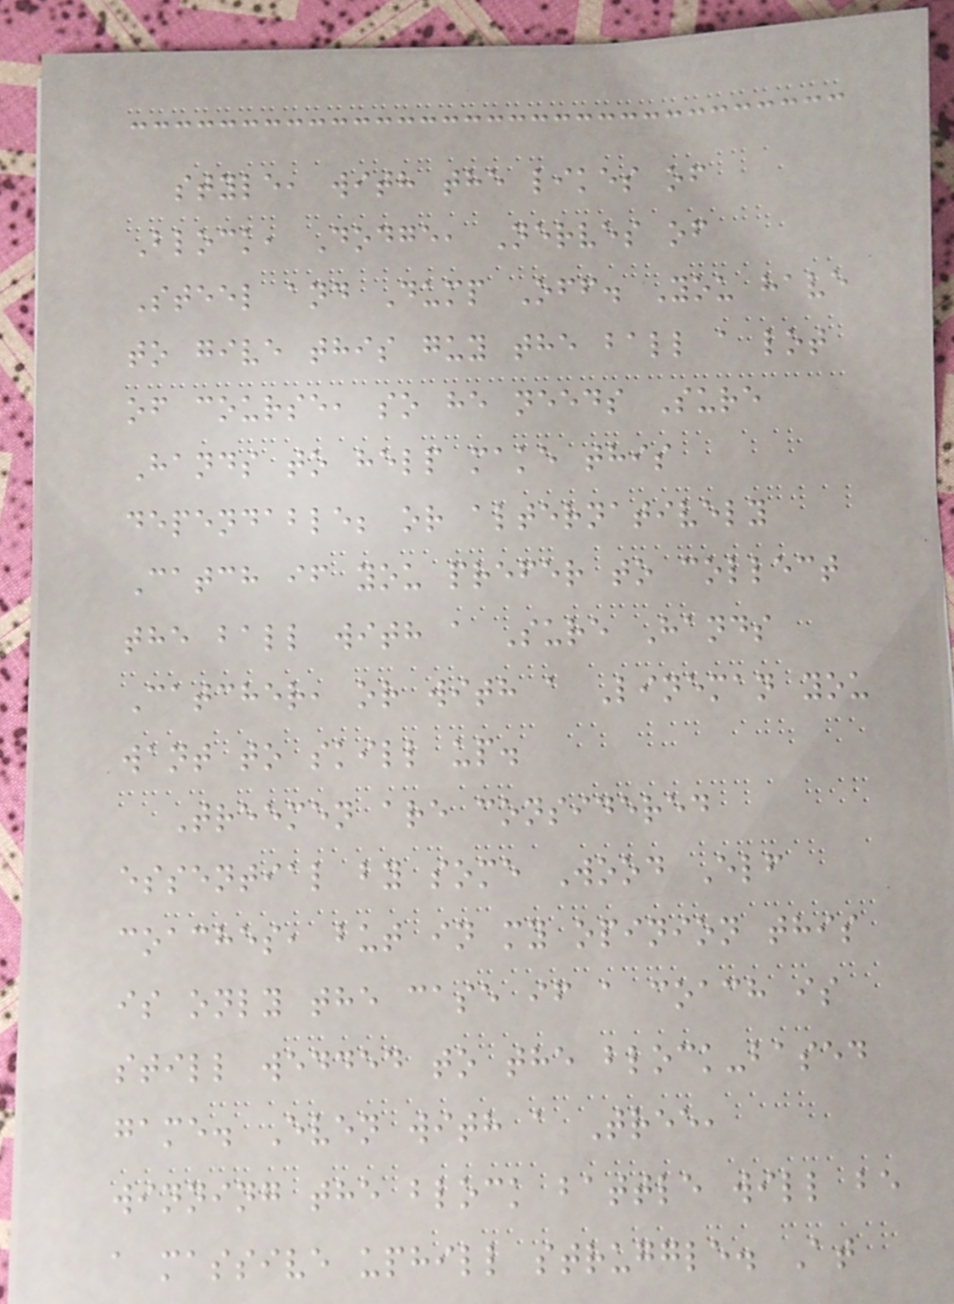style, with the likes of
Block, Dodge, Nerves of
Steel and Dump Off. You have
to give this guy the ball a lot
of course, so he needs Sure
Hands to help make this
dependable; or alternatively
Catch if you prefer to collect
the ball with a Sure Hands
Catcher, or with a Lineman you
want to skill up.
Treemen are considered
essential by some Wood Elf
coaches, but in my opinion this
is only the case if a coach is
still wedded to the block-based
game. Even with a Tree,
winning the block battle will be
a massive uphill struggle. At
